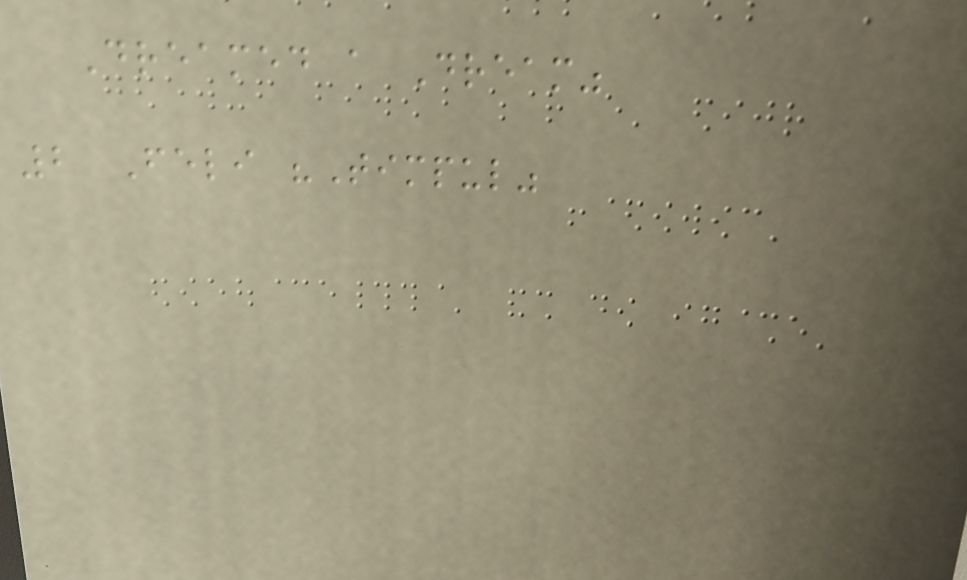Dreamed a Dream"
2 Feli "Timpul"
